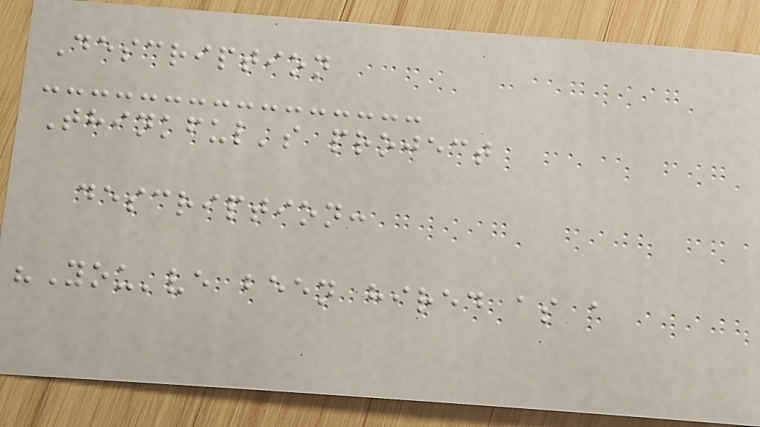Description
Thinkful's project
description:
"You've been hired as a
